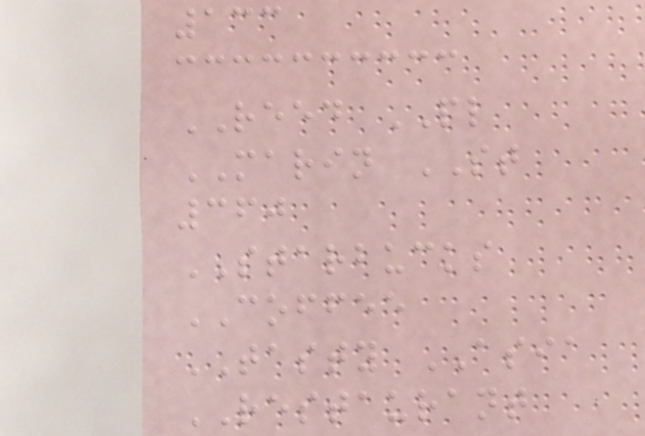133
REED PL
MARIN ST
360
STARBUCKS
COFFEE
TASTY ASIA
RESTAURANT
